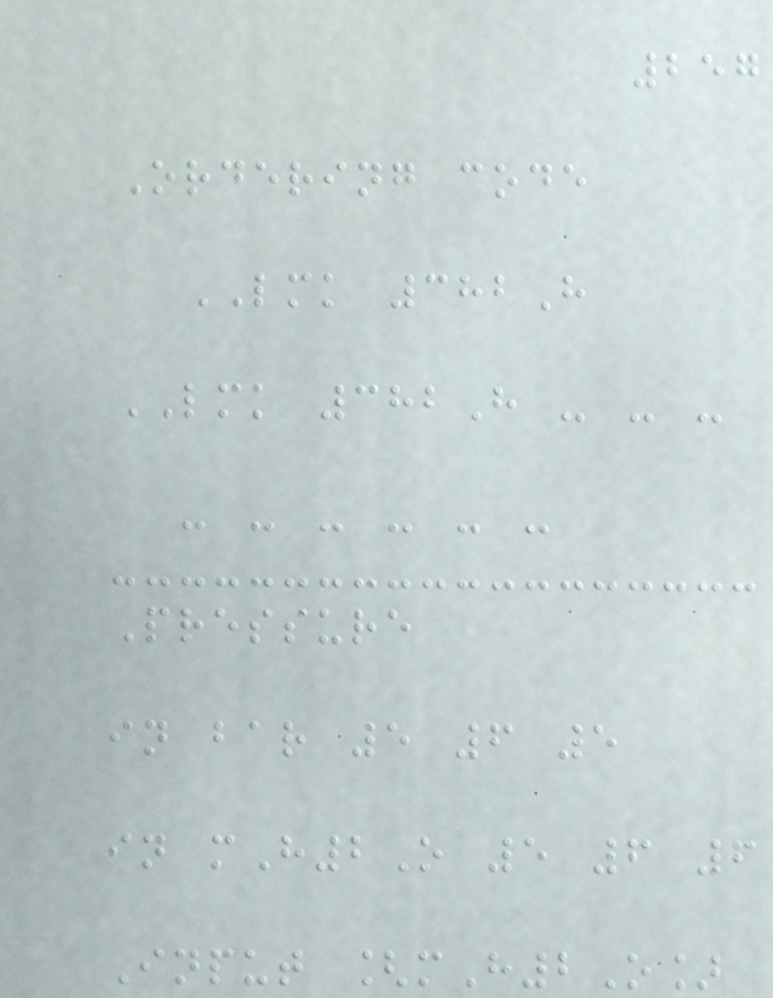257
Ordering code
LMK 382H
LMK 382H - - -
- - - - - -
Pressure
in bar 5 6 5
in mH2O 5 6 6
Input [mH2O]
